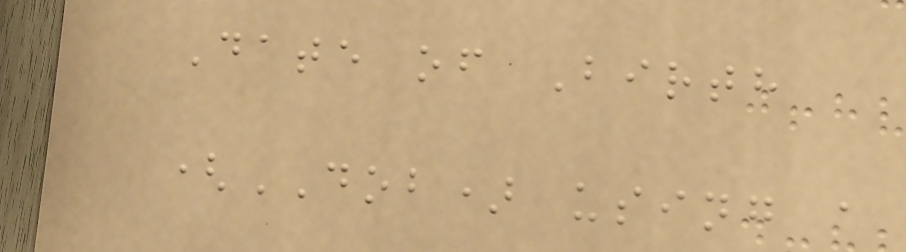Date of Birth
(DOB) using a
